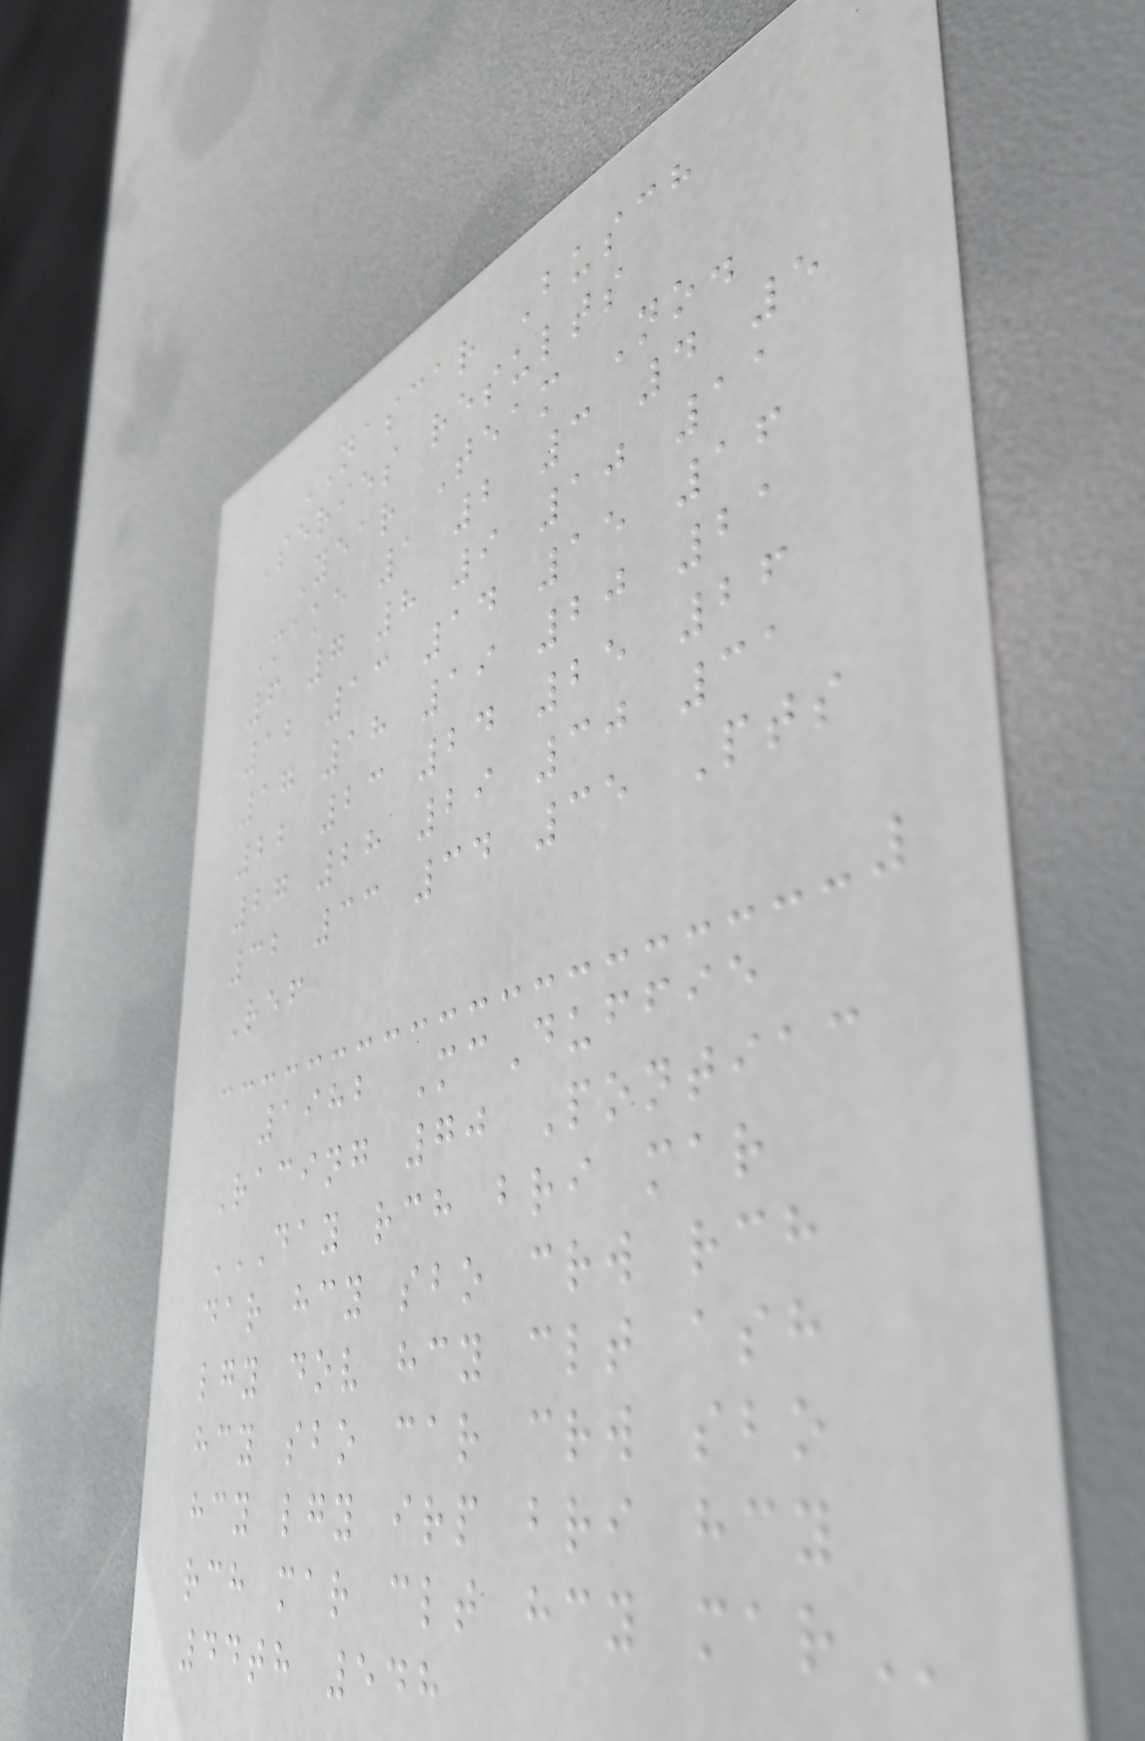NASCAR Busch
Series results
Year Team No.
Make 1 2 3 4 5
6 7 8 9 10 11
12 13 14 15 16
17 18 19 20 21
22 23 24 25 26
27 28 29 30 31
32 33 34 35 Pts
Ref
1982 McDuffie
Racing 70 Pontiac
DAY RCH BRI MAR
DAR HCY SBO CRW RCH
LGY DOV HCY CLT ASH
HCY SBO CAR CRW SBO
HCY LGY IRP BRI HCY
RCH MAR CLT HCY MAR
44th 548
